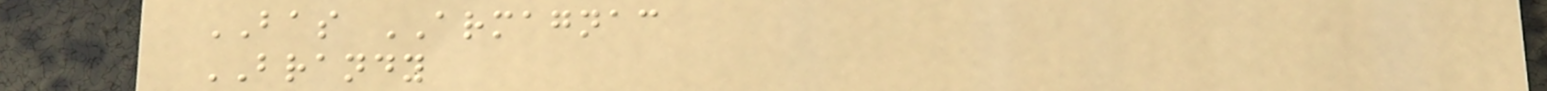BAS ARMAGNAC
BRANDY
